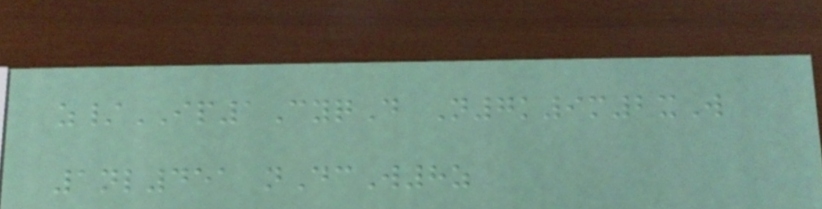z/IP1CyqD N7k9m2xW
1nl451 nDcW8z
